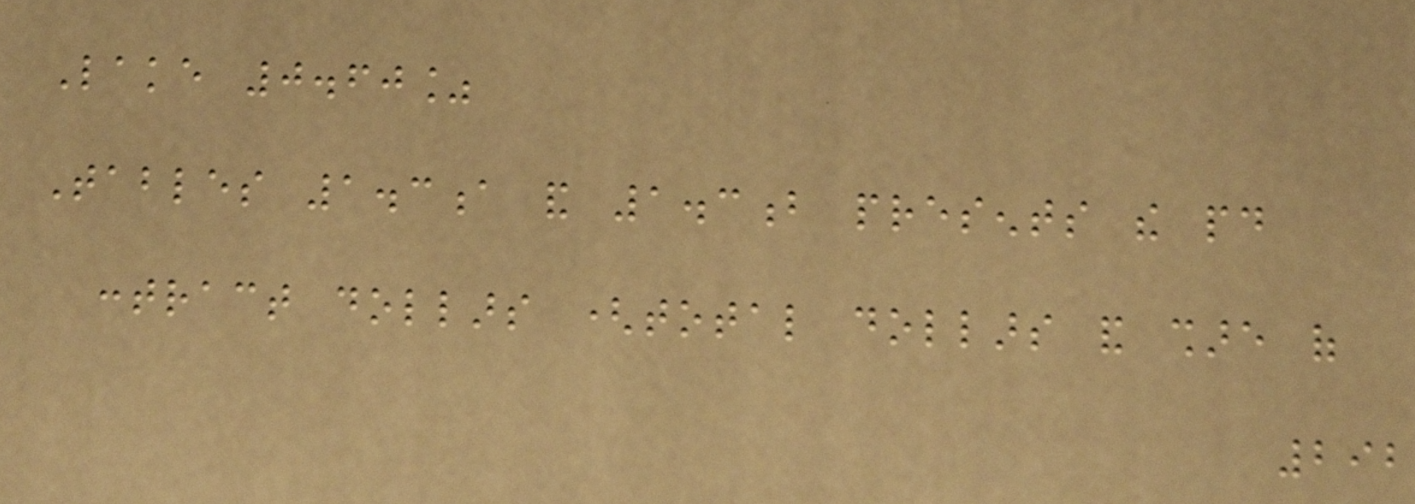Lake 0.60%
Tables 1.3a and 1.3b presents the paid
contract dollars (total dollars and share of
292
